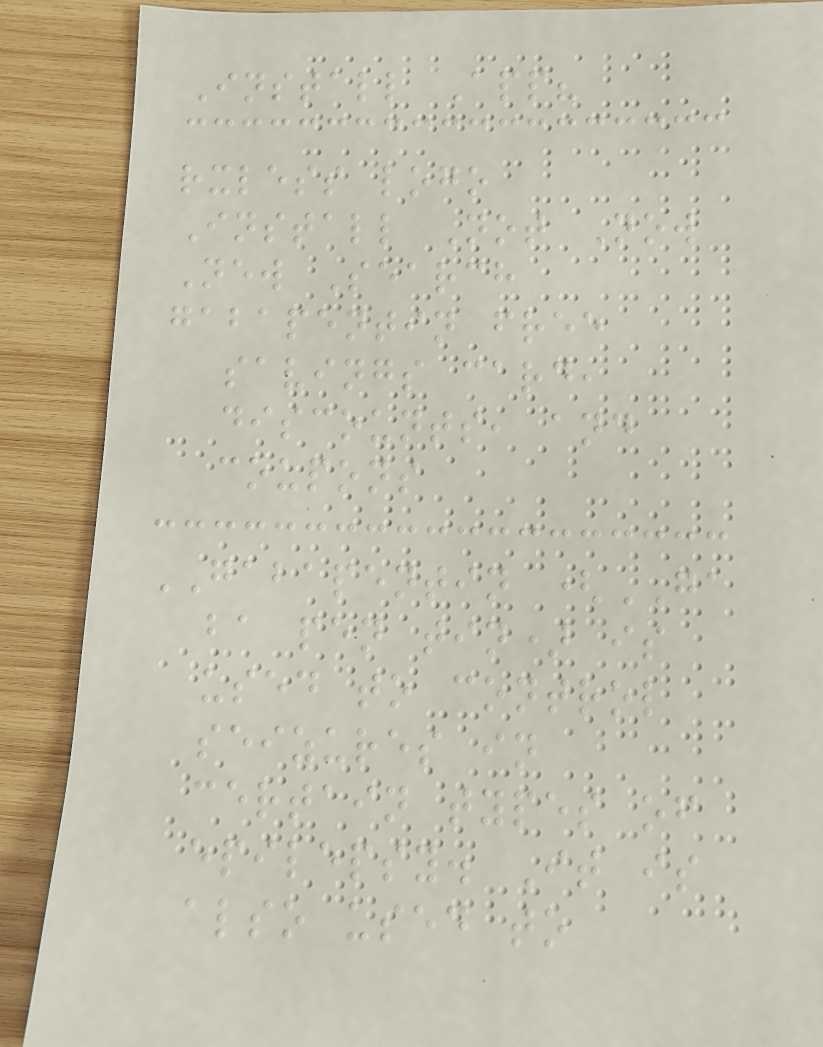Install App?
rxless logo
Install Not Now
New Search
gabapentin free
savings card,
discounts, and
coupons
GABAPENTIN (GA
ba pen tin) is
used to control
seizures in
certain types of
epilepsy. It is
also used to
